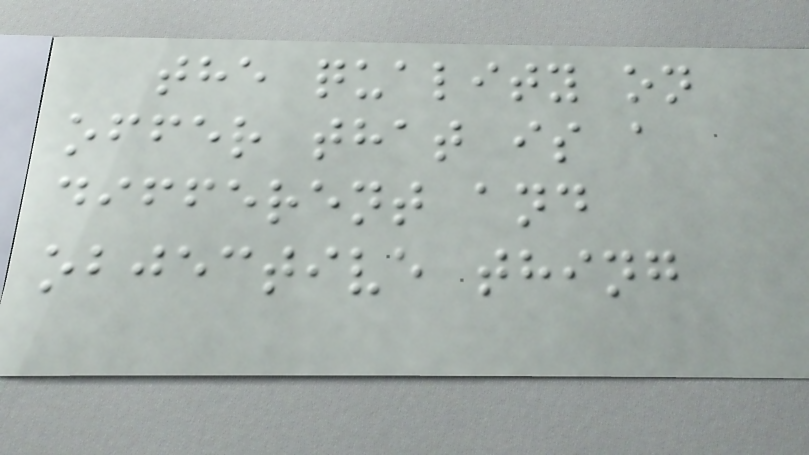the quality on
offer that is a
different and
objective thing
